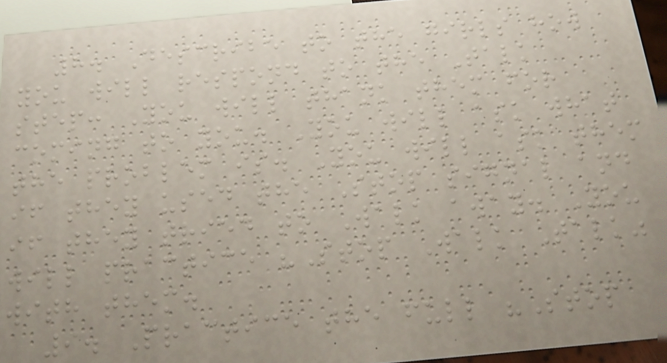8. Describe to the girls how
you will respond to the Talk
step: You will thank them for
coming to you. You will ask what
the problem is. You will ask them
if they used the Stop signal and
if they tried to Walk away. You
will practice "Stop Walk Talk"
with them.
9. Practice the full "Stop
